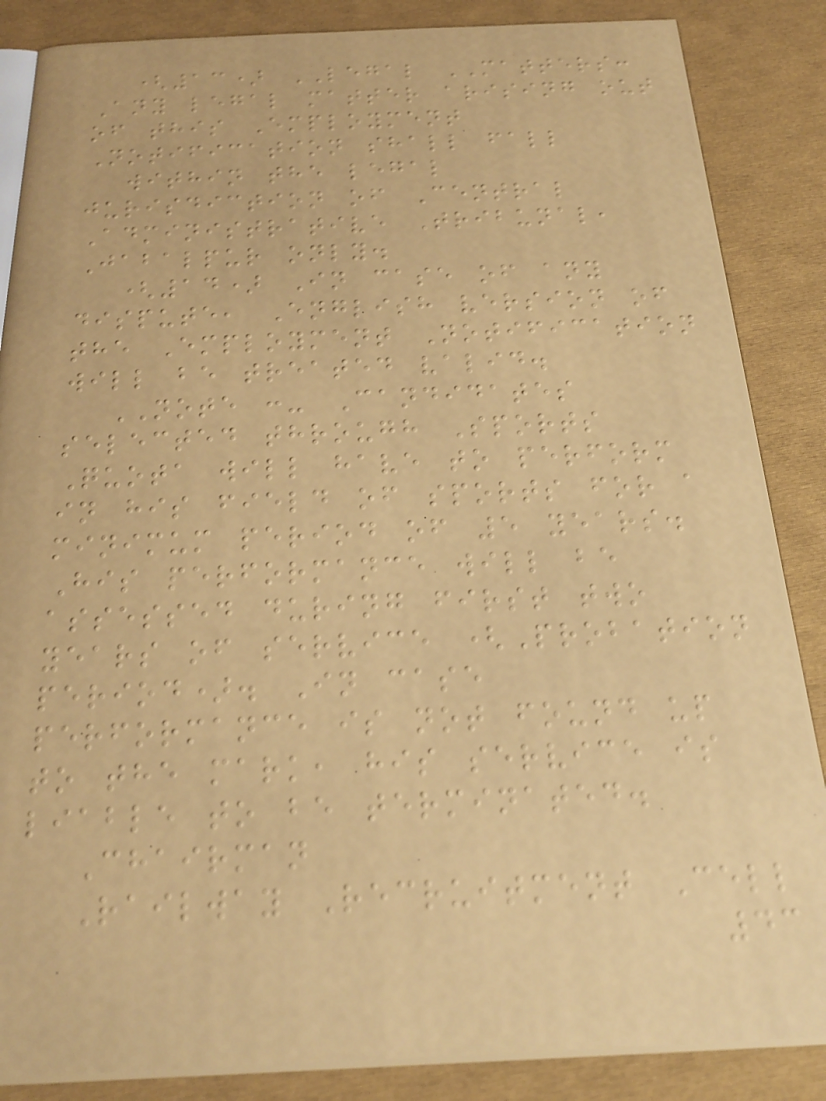(13) LEGAL MATTERS:
Any legal matter arising out
of this Employment
Notification shall fall
within the legal
jurisdiction of Central
Administrative Tribunal,
Jabalpur only.
(14) In case of any
dispute, English version of
the Employment Notification
will be treated valid.
NOTE :- Candidates
selected through Sports
Quota will have to perform
in his field of sports for a
minimum period of 5 years.
His performance will be
assessed during first two
years of service (Probation
period). In case
performance is not found up
to the mark, his service is
liable to be terminated.
Chairman
Railway Recruitment Cell
43
